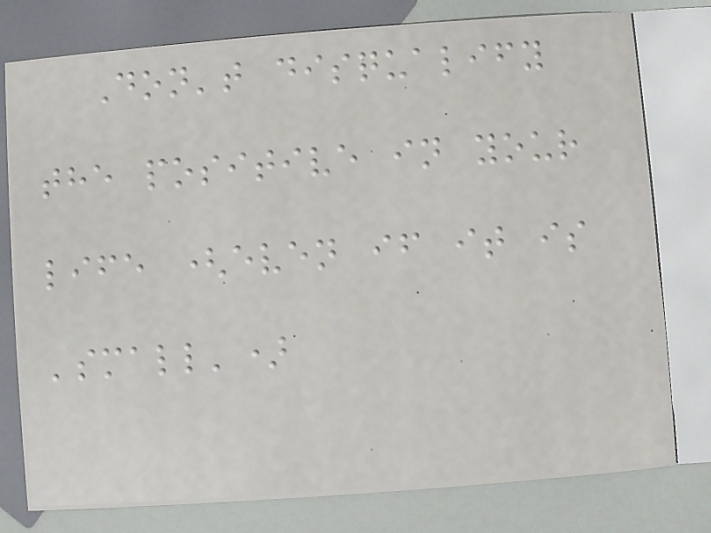Don't disqualify
the positive in your
life (even if it is
'small')
